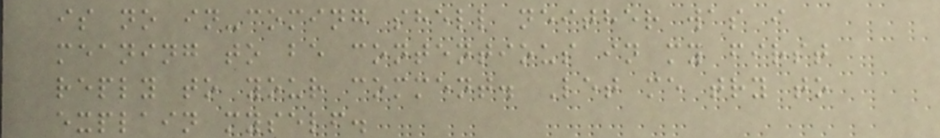is no in-coming shell neither was i
meaning to be contentious in my first
reply to your comment. Let me try to
explain myself.
